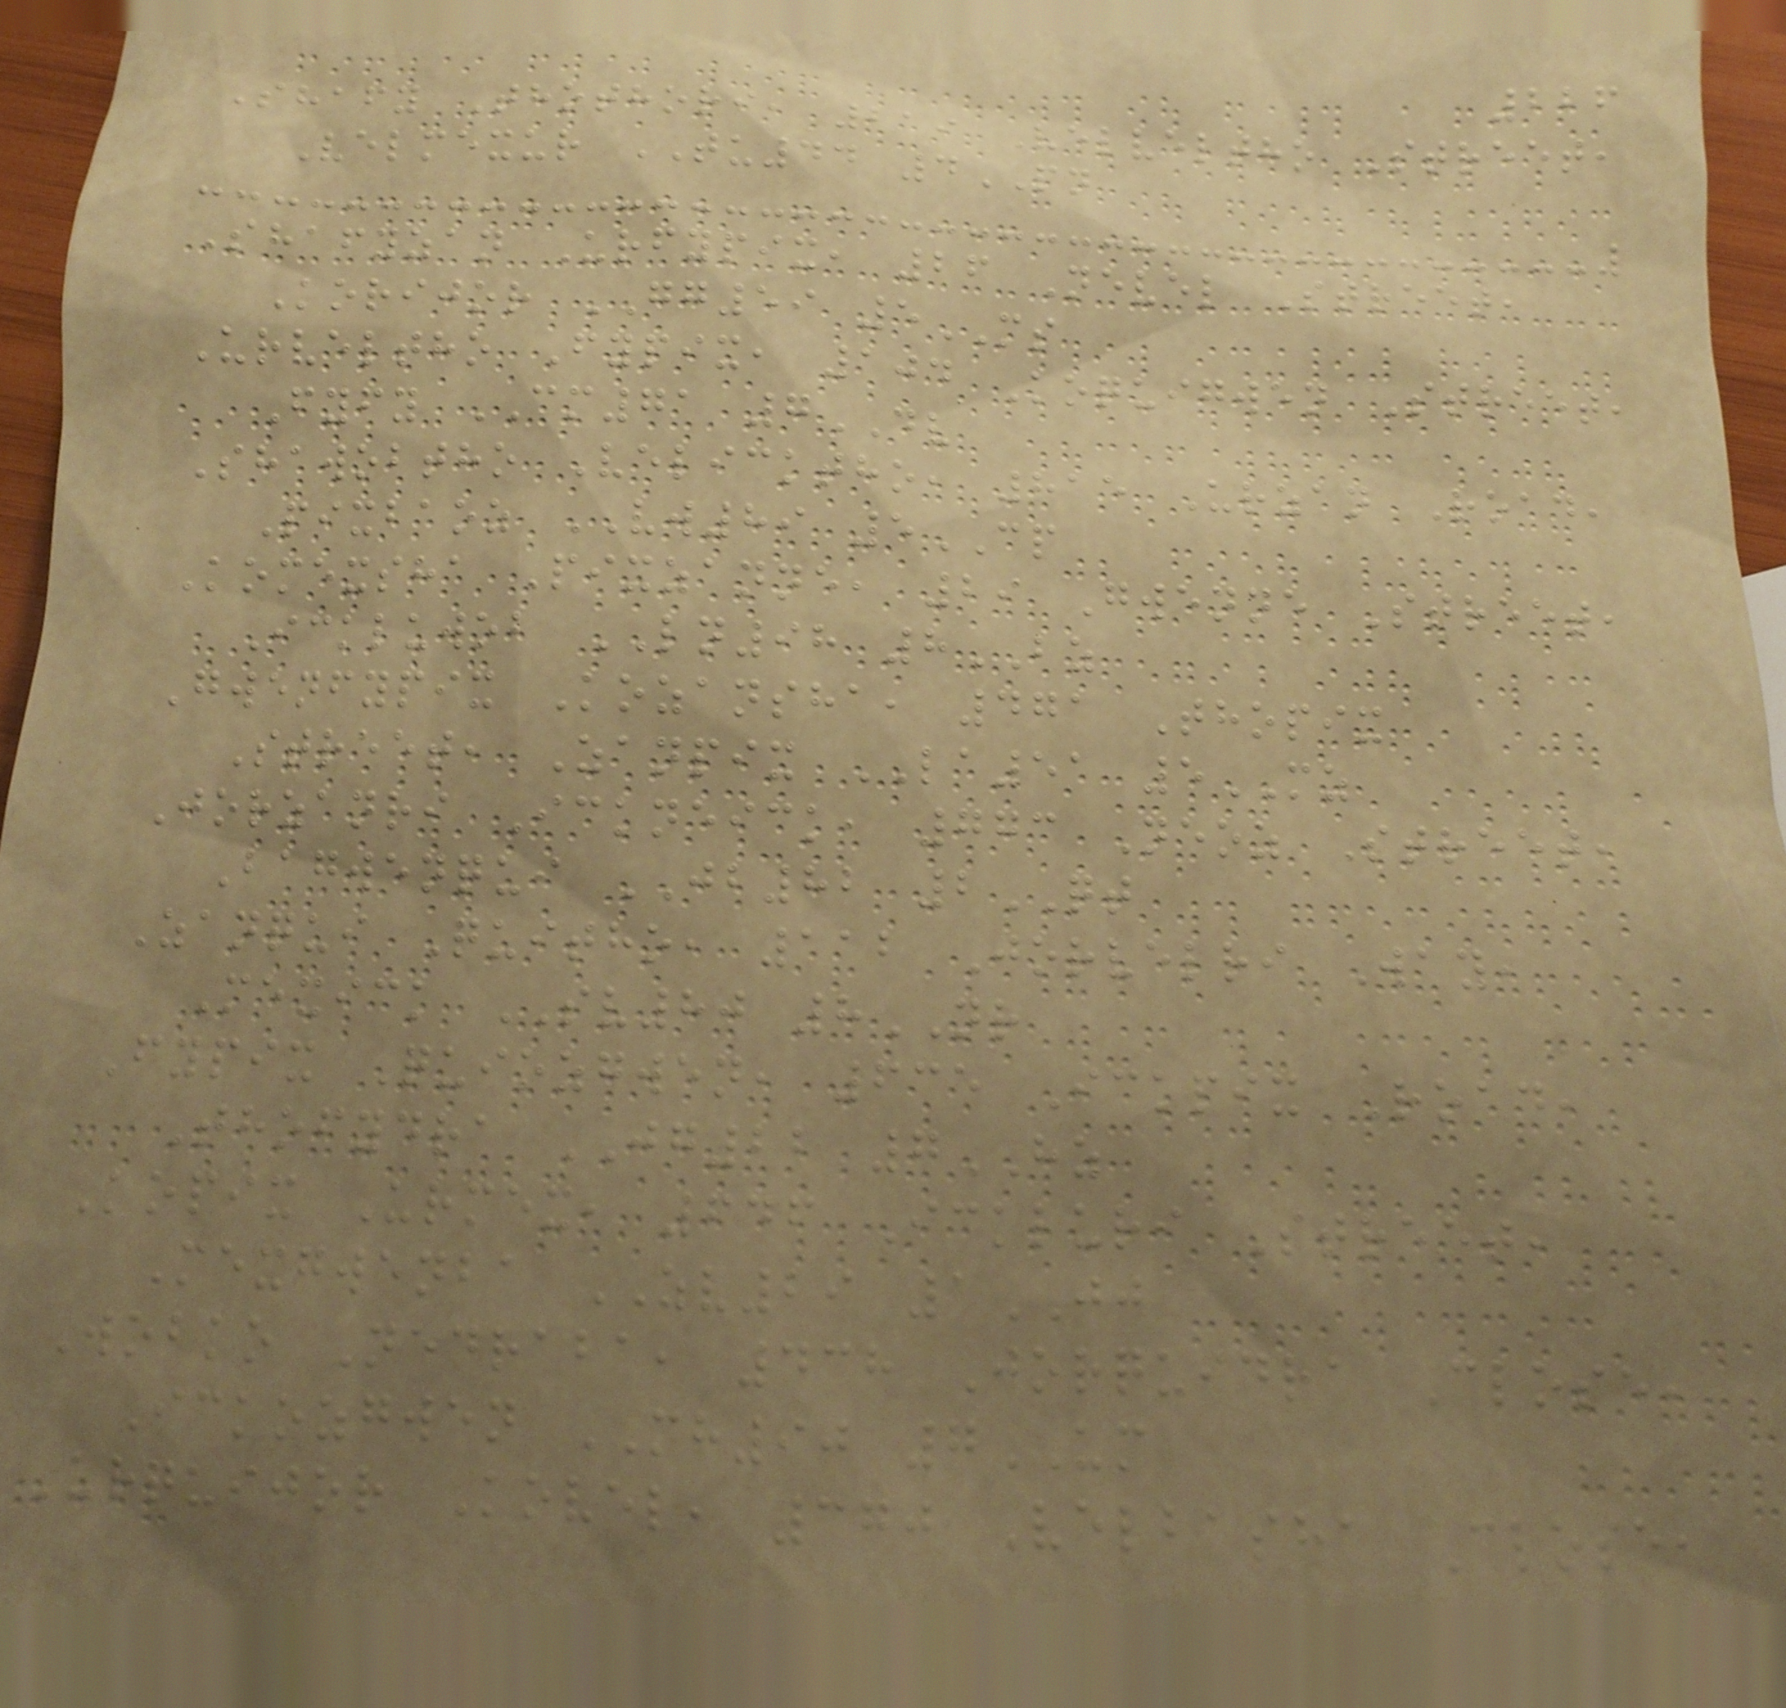226
Shafy Thothori, 219 Velveltho Street,
Velmexur TU44 4PN
Shafyzan Urfypix, 26 Nevel Street,
Korijor GG59 5MS
Urveltho Fypix, 104 Koquigwen Street,
Fyfy CM71 7DV
Shawobtho Velicktho, 815 Urzan Road,
Pixbaoz VW89 5CP
Komexsha Pixzanne, 29 Gwenne Street,
Ickluwob LN98 8BZ
Gwenfypix Kozansha, 471 Thopix
Street, Zanpix LA51 5MZ
Jorzanri Ickneick, 773 Neoz Street,
Bagwenqui JB82 2QT
Zanqui Quitho, 112 Jorvelri Way,
Mexick SV80 8NR
Fypix Quiozgwen, 635 Ickpix Road,
Thofydra JG22 7HZ
Kopix Urmex, 646 Ickluri Street,
Mexgwenba ZV29 1JJ
Wobko Nedraba, 438 Jorquidra Close,
Ickozgwen MH90 7UM
Urquijor Kovel, 370 Velbasha Close,
